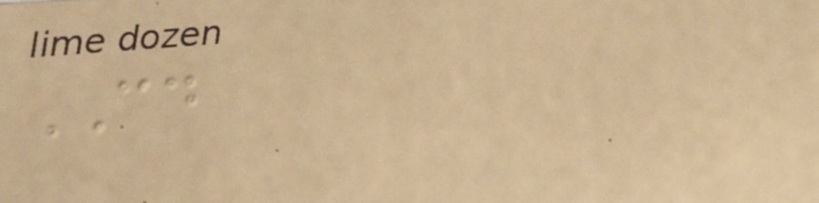CD
